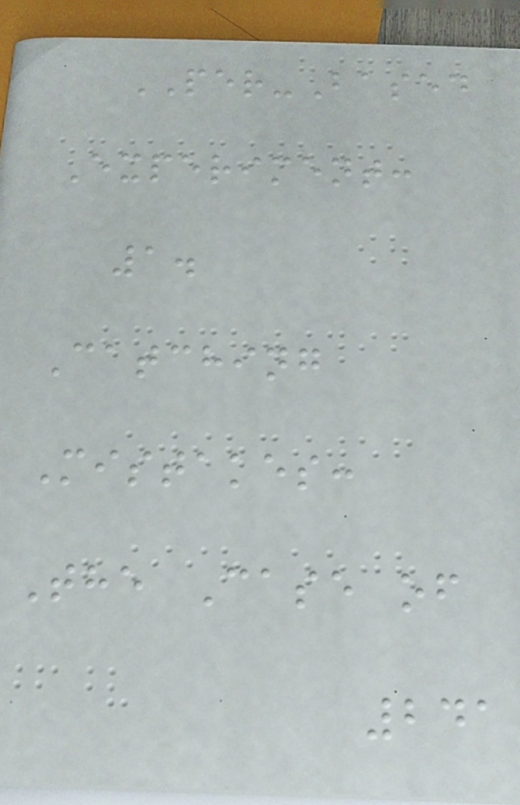PER-Based
Experiment:
1.
Catching
Mistakes:
The Case of
241
